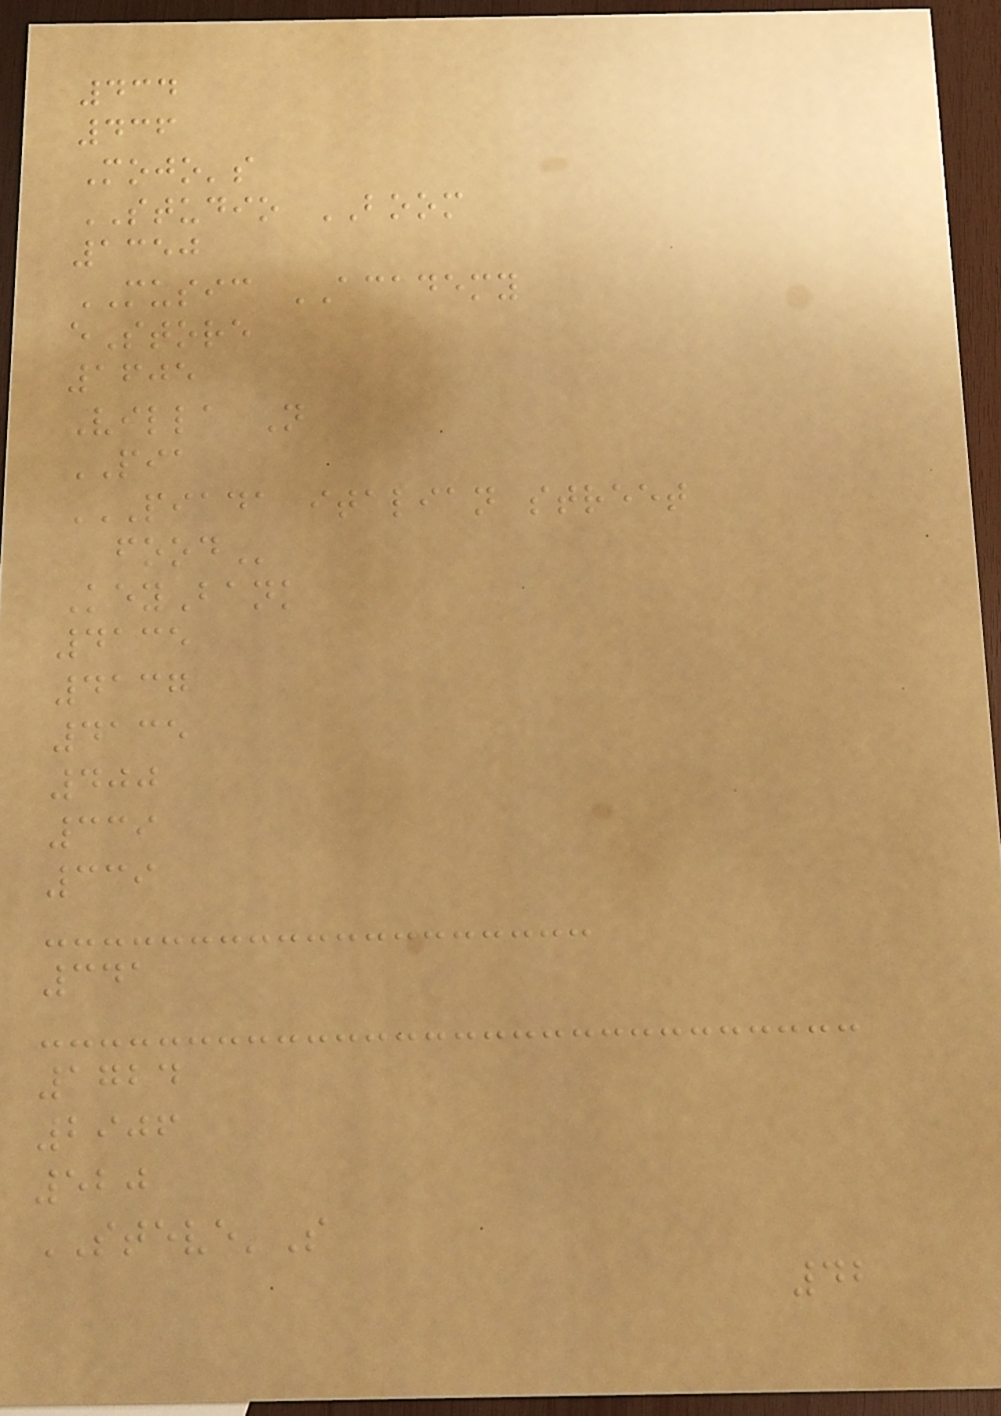434
436
Mojo's
STUDIO BOOM
1350
MUSIC ACADEMY
eStore
1605
Villa N
PIA
PIADA ITALIAN STREET
FOOD
KeyBank
4135
4137
4135
400
339
339
341
1724
2906
520
STEVE'S
42
